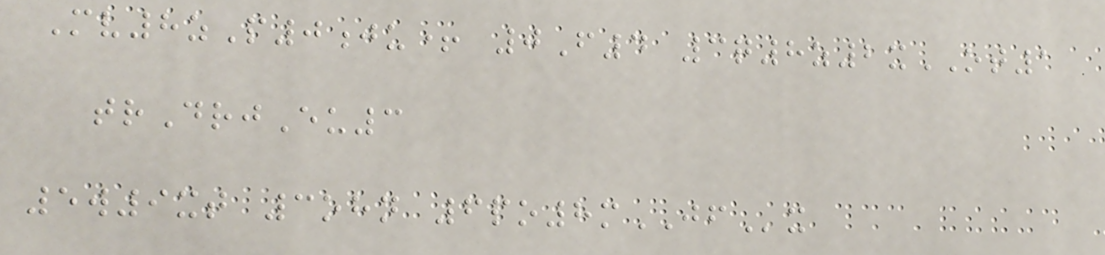Mv8zP0ju+ 0F4 3q8z2xOT1
trDrjEu3
5w9xt 3ohn 6po8mJFx
